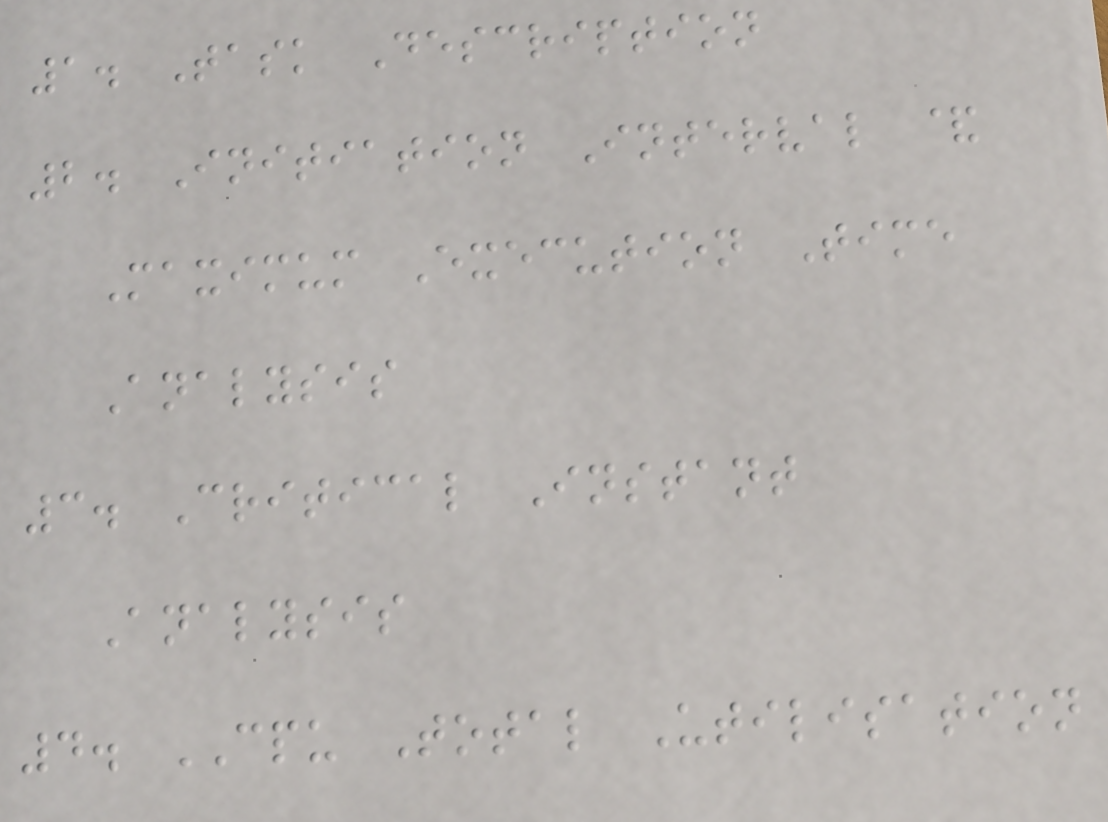1. Task Description
2. Initiation Interval &
Maximum Execution Time
Analysis
3. Critical Instant
Analysis
4. CPU Total Utilisation
